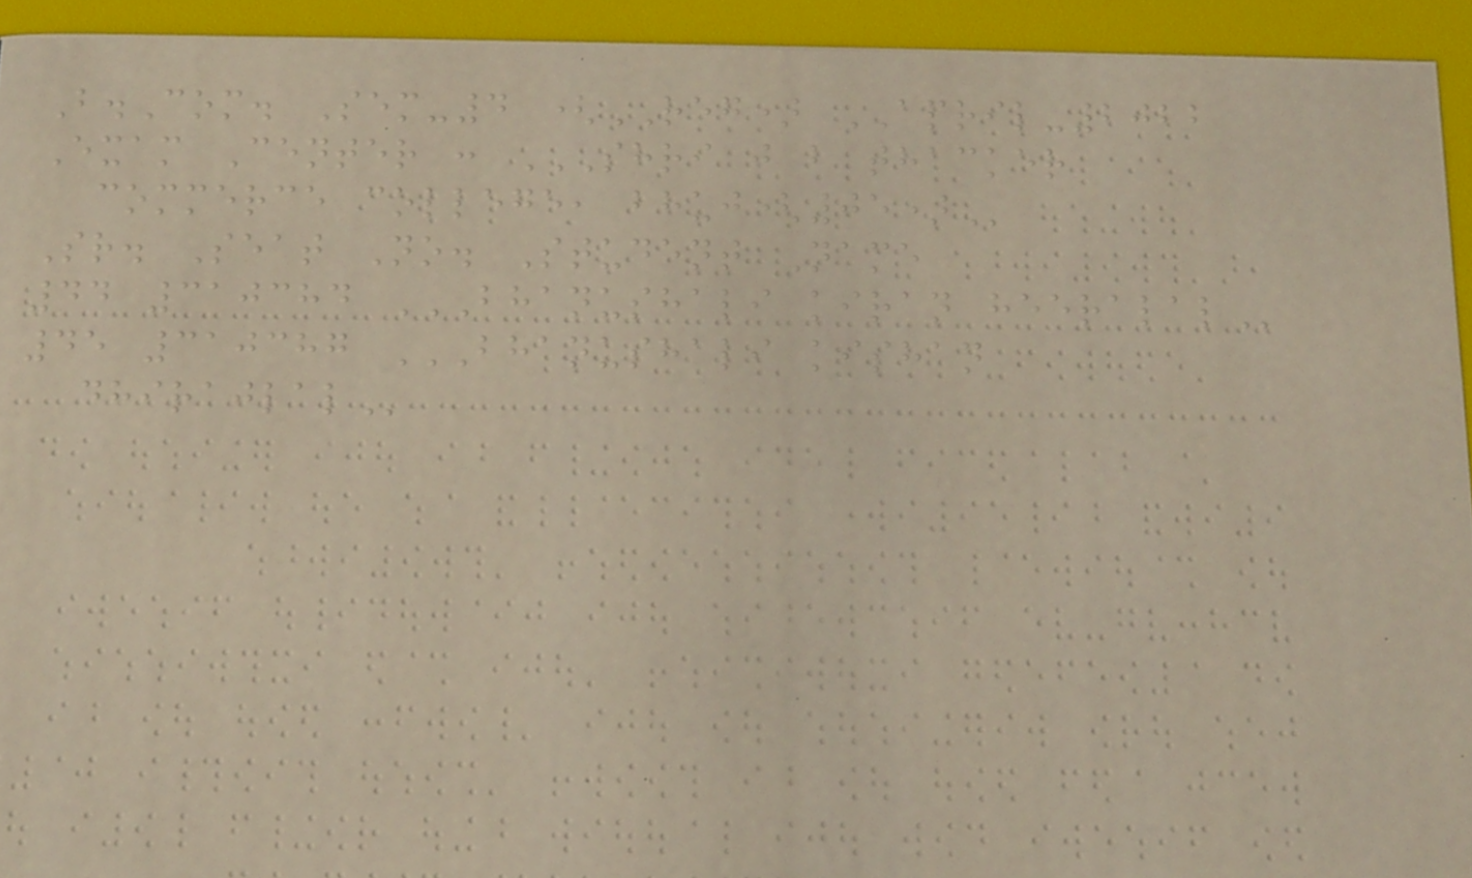B.Com. Sem-4 (REG) APRIL-2022
Exam Center : SHRI J B THACKER
COMMERCE COLLEGE, BHUJ(05)
Sr. Seat No. Student Name
44 310384 BHANUSHALI KIRAN HEERALAL
45 310387 BHANUSHALI KISHAN
DHIRAJLAL
